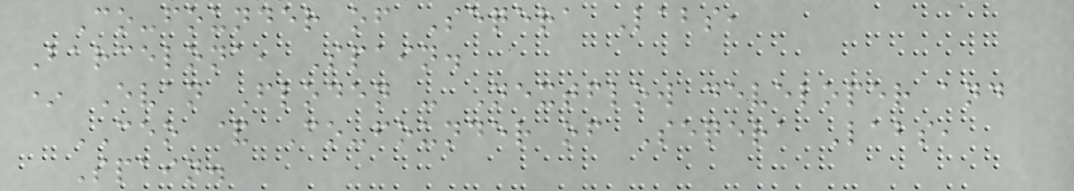Co-founder of Seqera Labs,
Barcelona, Spain.
* Evan Floden - Nextflow developer and
CEO & Co-founder of Seqera Labs,
Spain.
